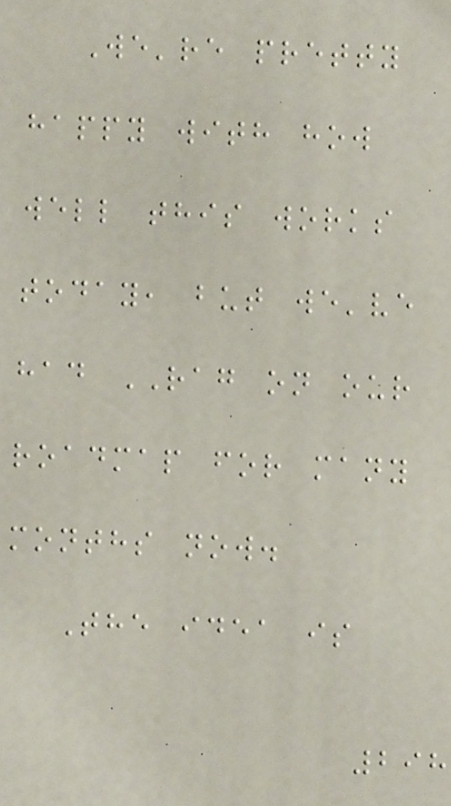We're pretty
happy with how
well this works
today, but we've
had RAG on our
roadmap for many
months now.
The idea is
298
